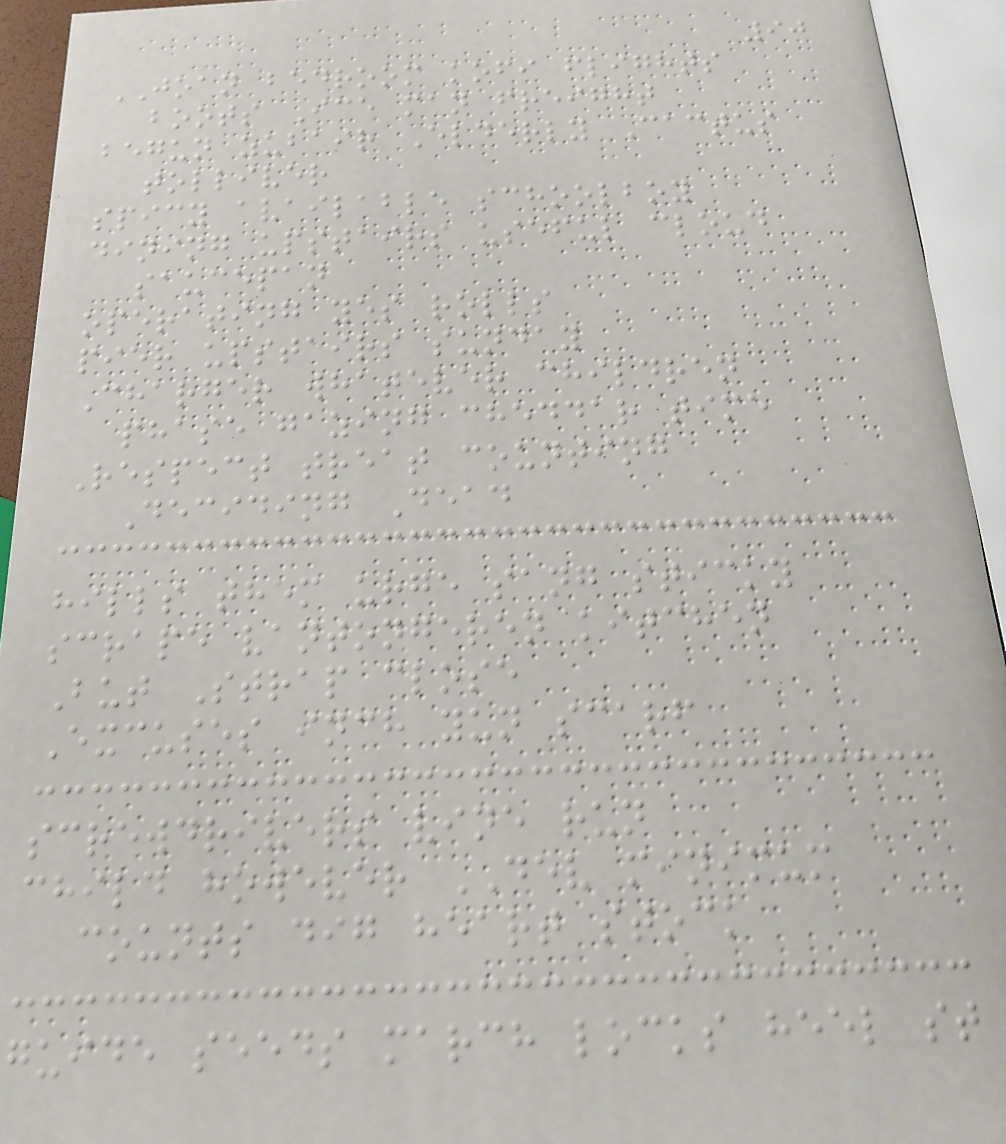90
JOAN bedroom kofi flights
boots Ice man freight
begun zubair Elderly Cactus
tolliver
spicy available schoolboy
dining upstairs useful cloud
saucepan
operating yes rolls
pier upstairs sunday
Charger whatever children
phase gazing cheddar time
Respect treat counting
Deciding Dead
hills them urge sang sticky
scrape vantongeren kitchen
But Strap close
Excuses inch yun scarf
screwdrivers vine run
child however DEV minimum
counts dig heart stock
guide seeds march locks heel st
